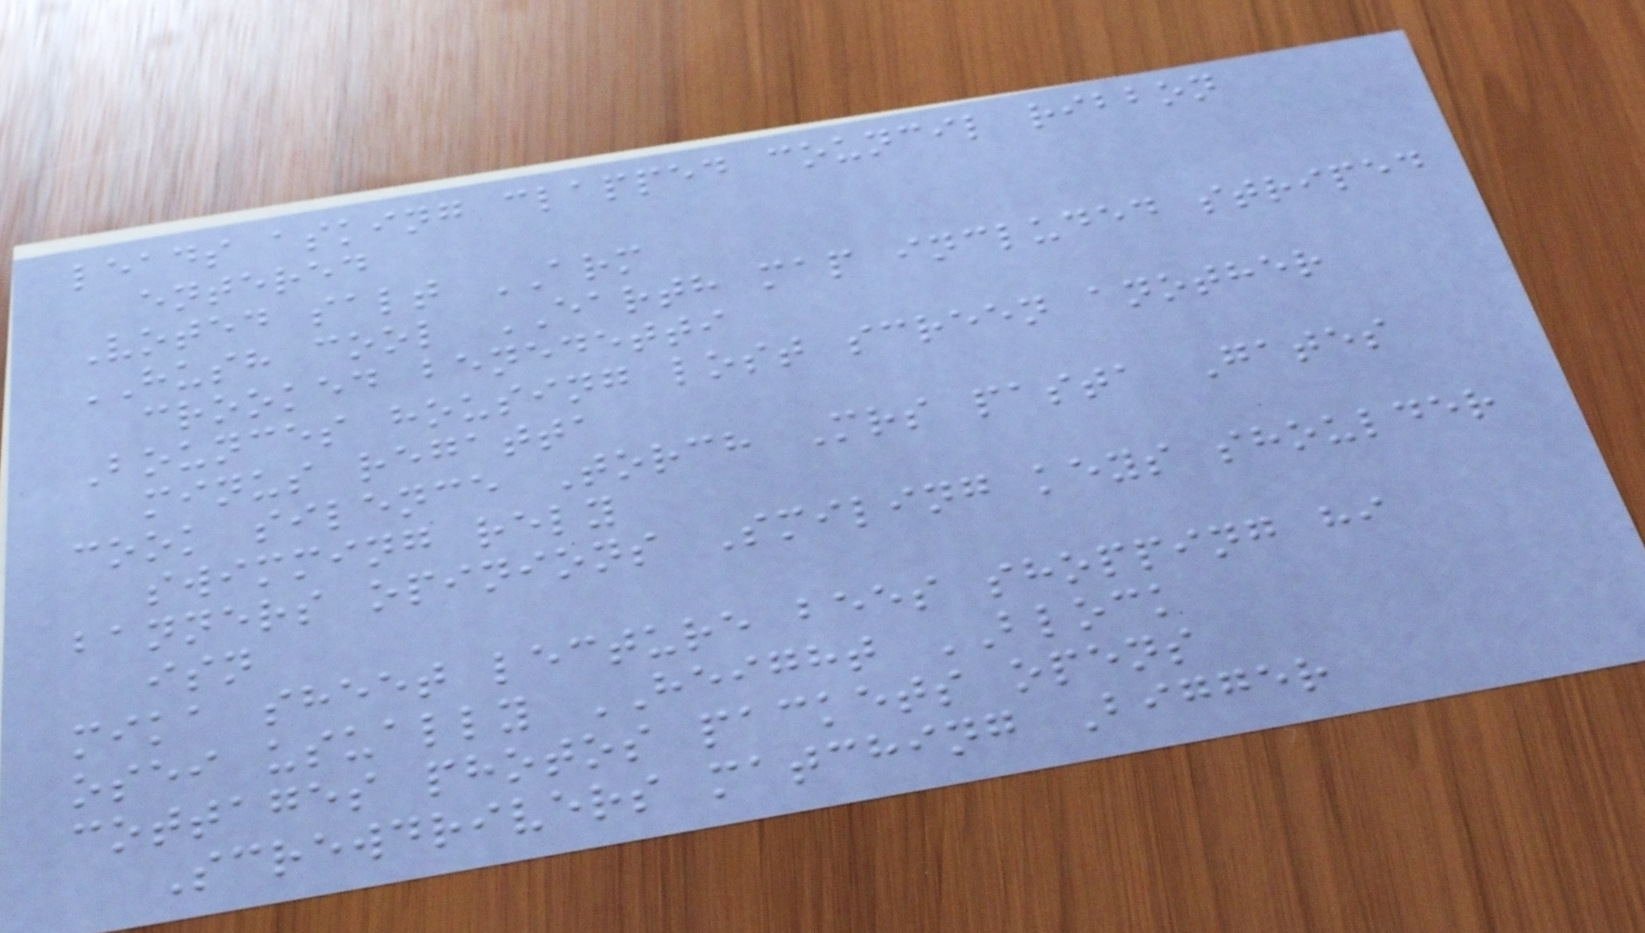leads asking clapped council ribbon
entered
Voted salt ARM
HUSH cool EARTH map included striped
crooked benedetti
Bounces housing lost screen another
minus regatta
cook silence Torch Mrs pasta Gates
swimming rely
banners opinions Smiling keys shoulder
isn
mika sheet lecture bees shopping hi
osei usually HEIGHT BLOCK
cottages photos packets opens
Screwdrivers matching Bigger
